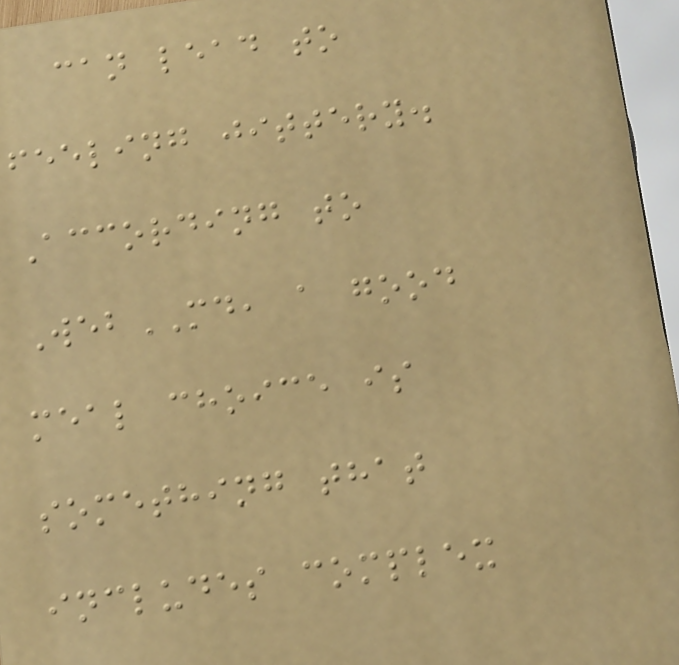can lead to
feeling jittery.
According to
WebMD, a good
meal choice is
something that
includes complex
